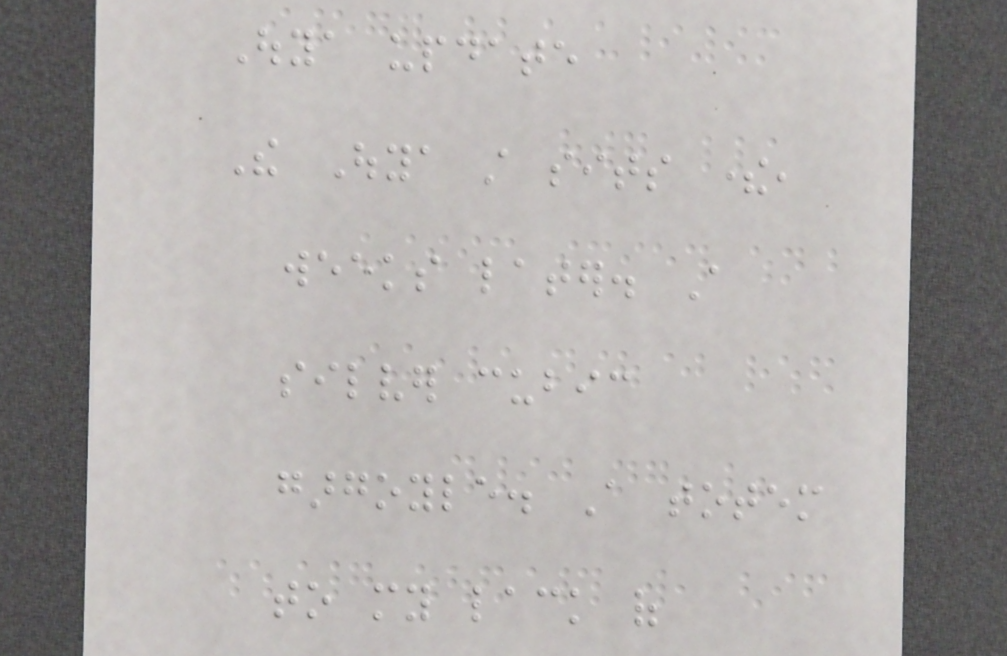Ouya update
The Ouya still sits there,
weeks later. A
silver cubic
gargoyle. A totem
to my lack of
